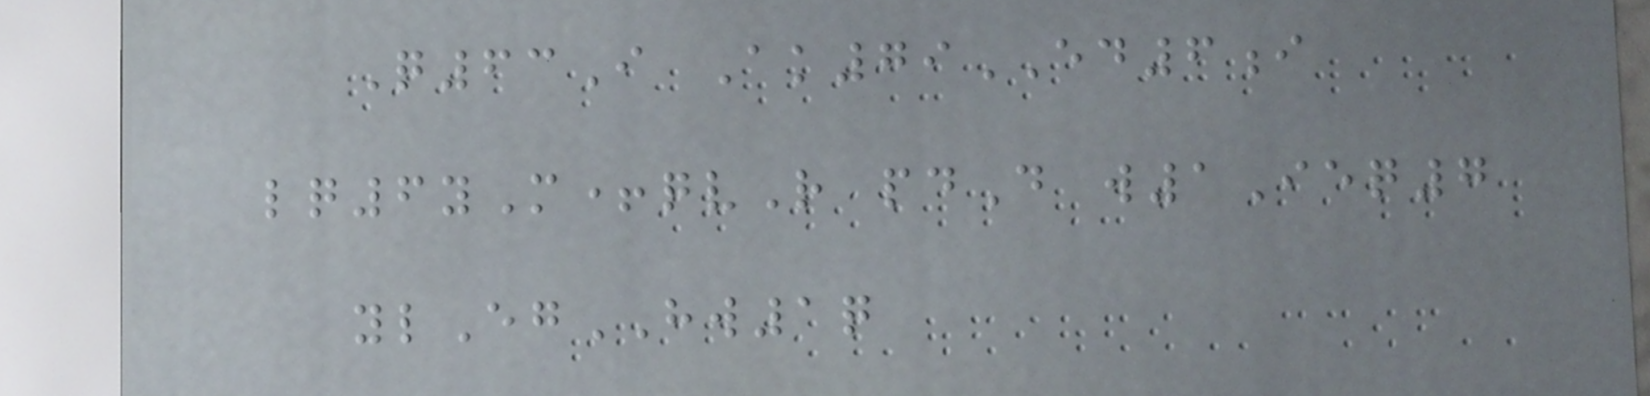Q63I Ak79ED6i
lq6yM+qvR pdD w1Ieq7
ylEgHW1q
